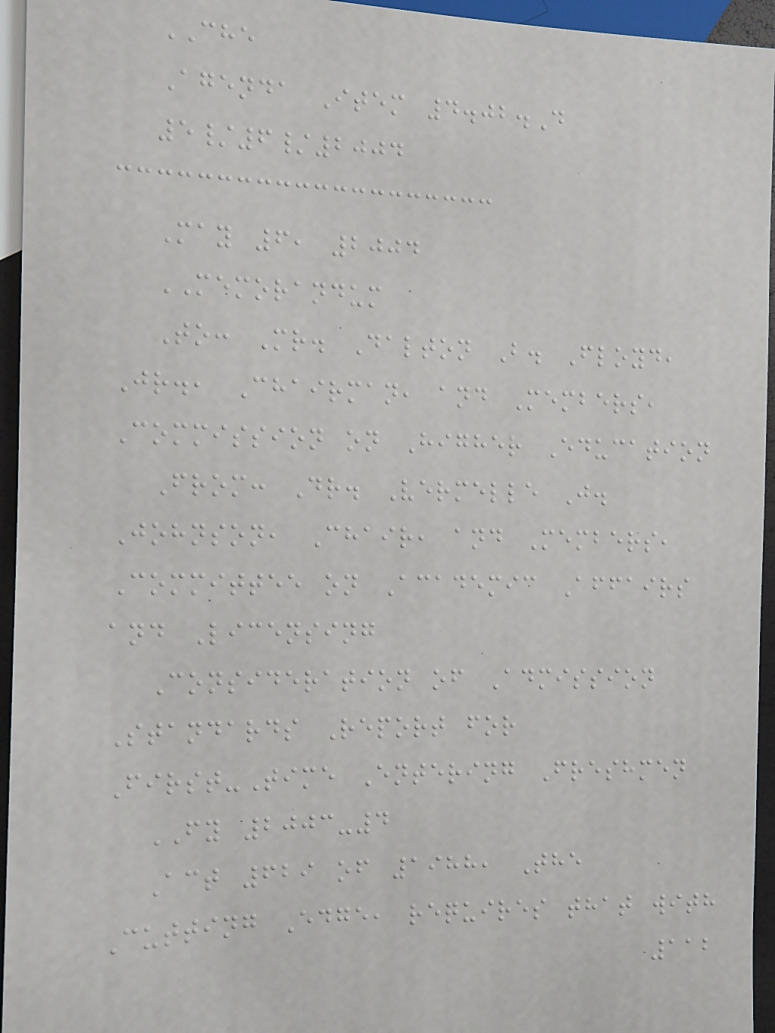CHE
Agenda Item 4.02.D
5/6/2004
May 6, 2004
MEMORANDUM
To: Mr. Dalton B. Floyd,
Jr., Chairman, and Members,
Commission on Higher Education
From: Dr. Vermelle J.
Johnson, Chair, and Members,
Committee on Academic Affairs
and Licensing
Consideration of Admission
Standards Report for
First-Time Entering Freshmen
FY 2003-4
Act 629 of 1988, The
Cutting Edge, requires that with
112
